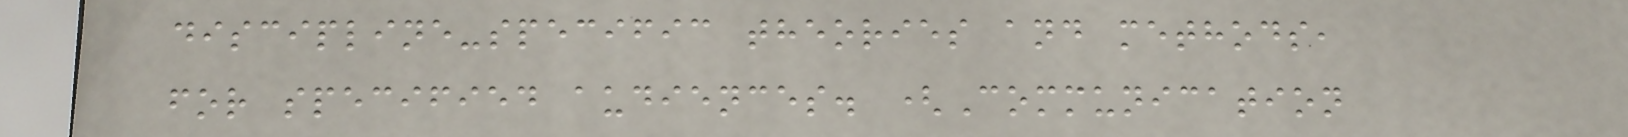discipline-specific theories and methods,
for specified audiences. (Communication
